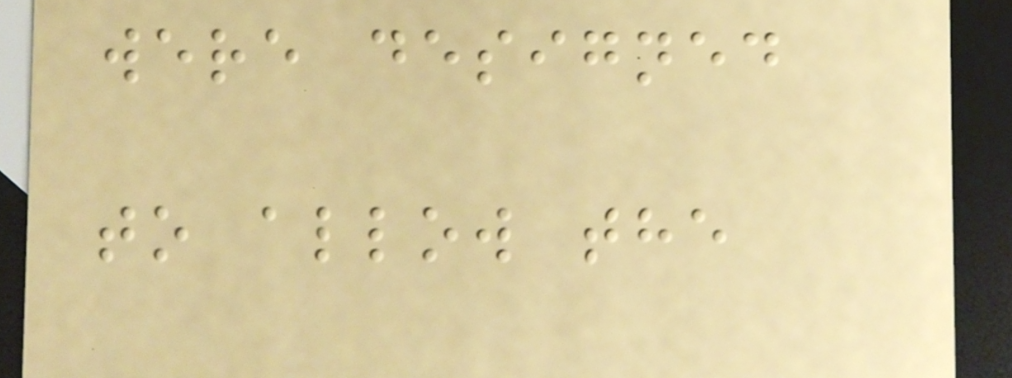were designed
to allow the
